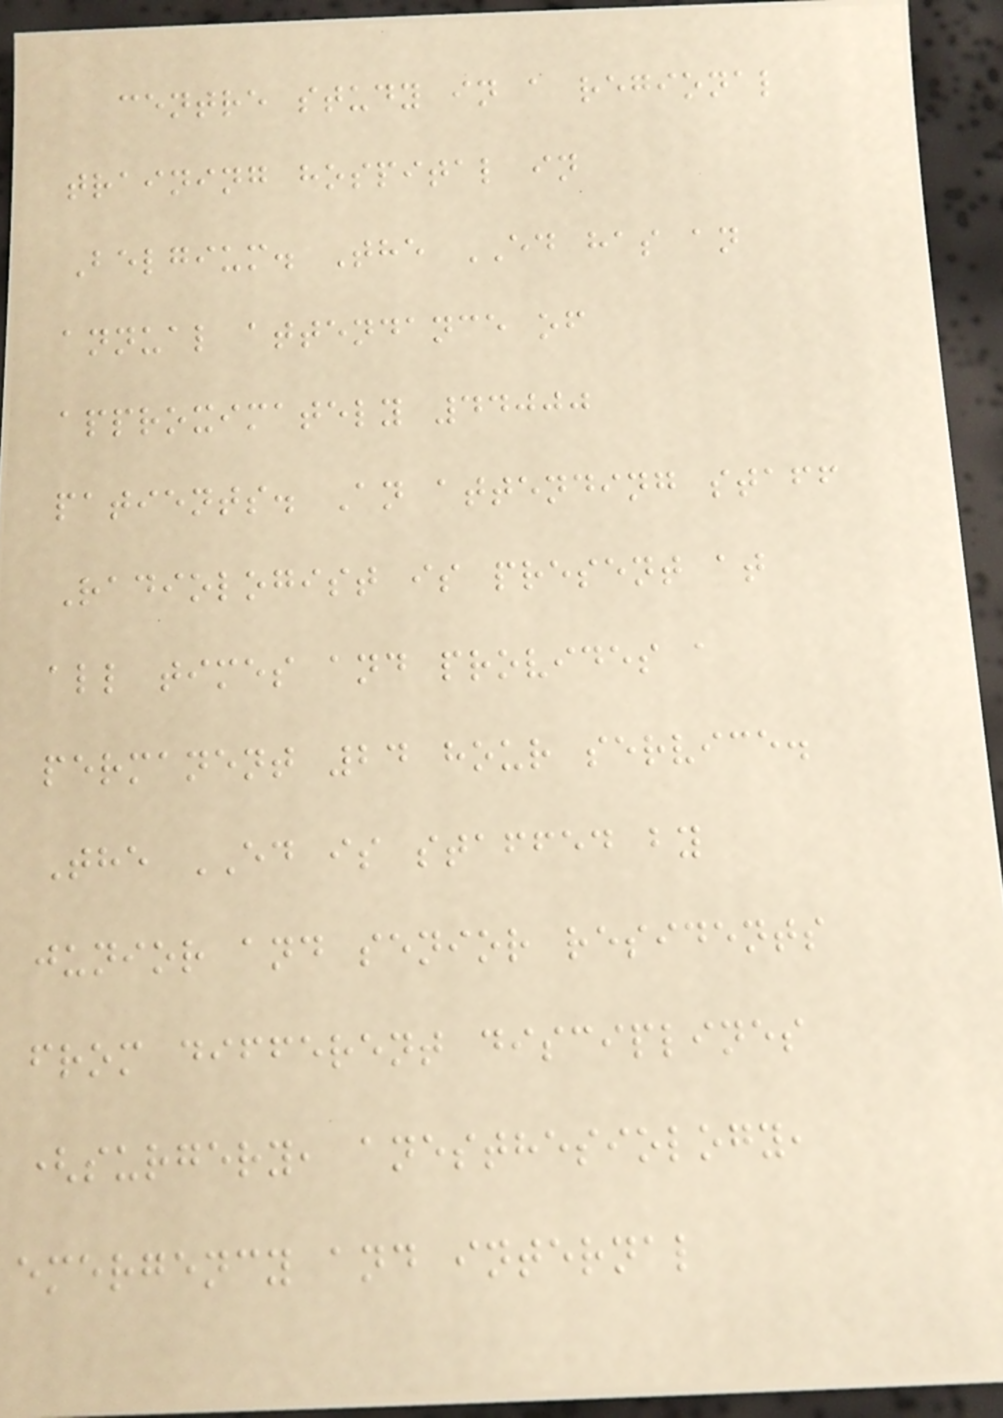centre study in a regional
training hospital in
Belgium. The ED has an
annual attendance of
approximately 44000
patients. An attending staff
Radiologist is present at
all times and provides a
permanent 24 hour service.
The ED is staffed by
junior and senior residents
from different disciplines
(surgery, anesthesiology,
emergency and internal
